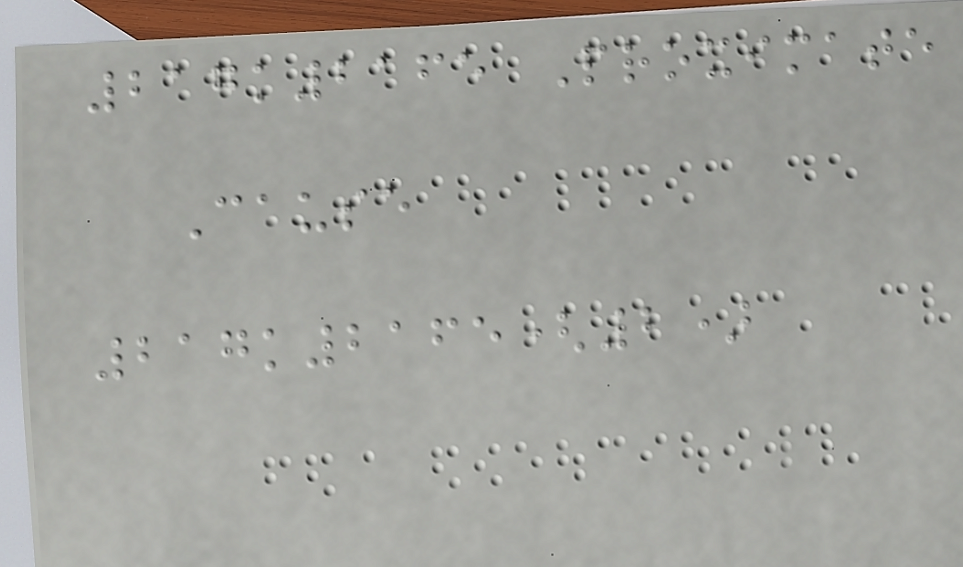217k2165 Proximate
Cause
217k2165(2)
